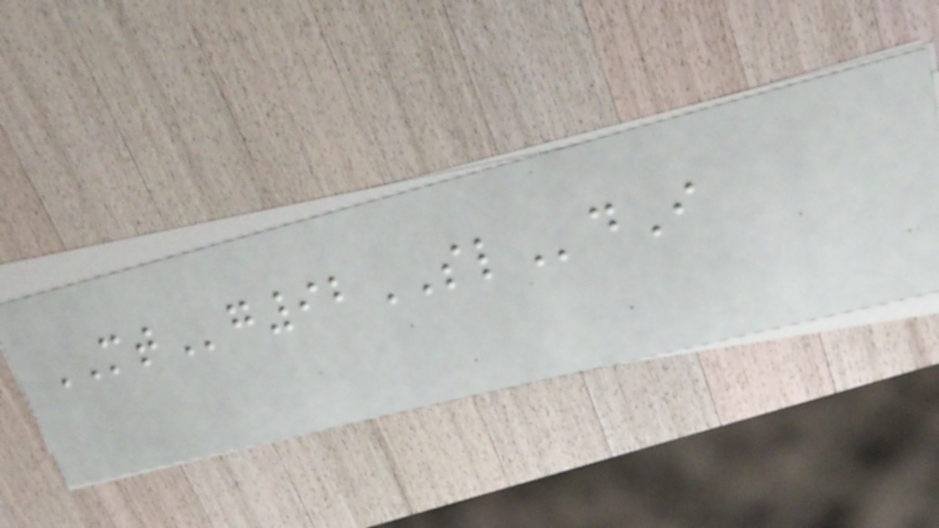MTg92SLdI
